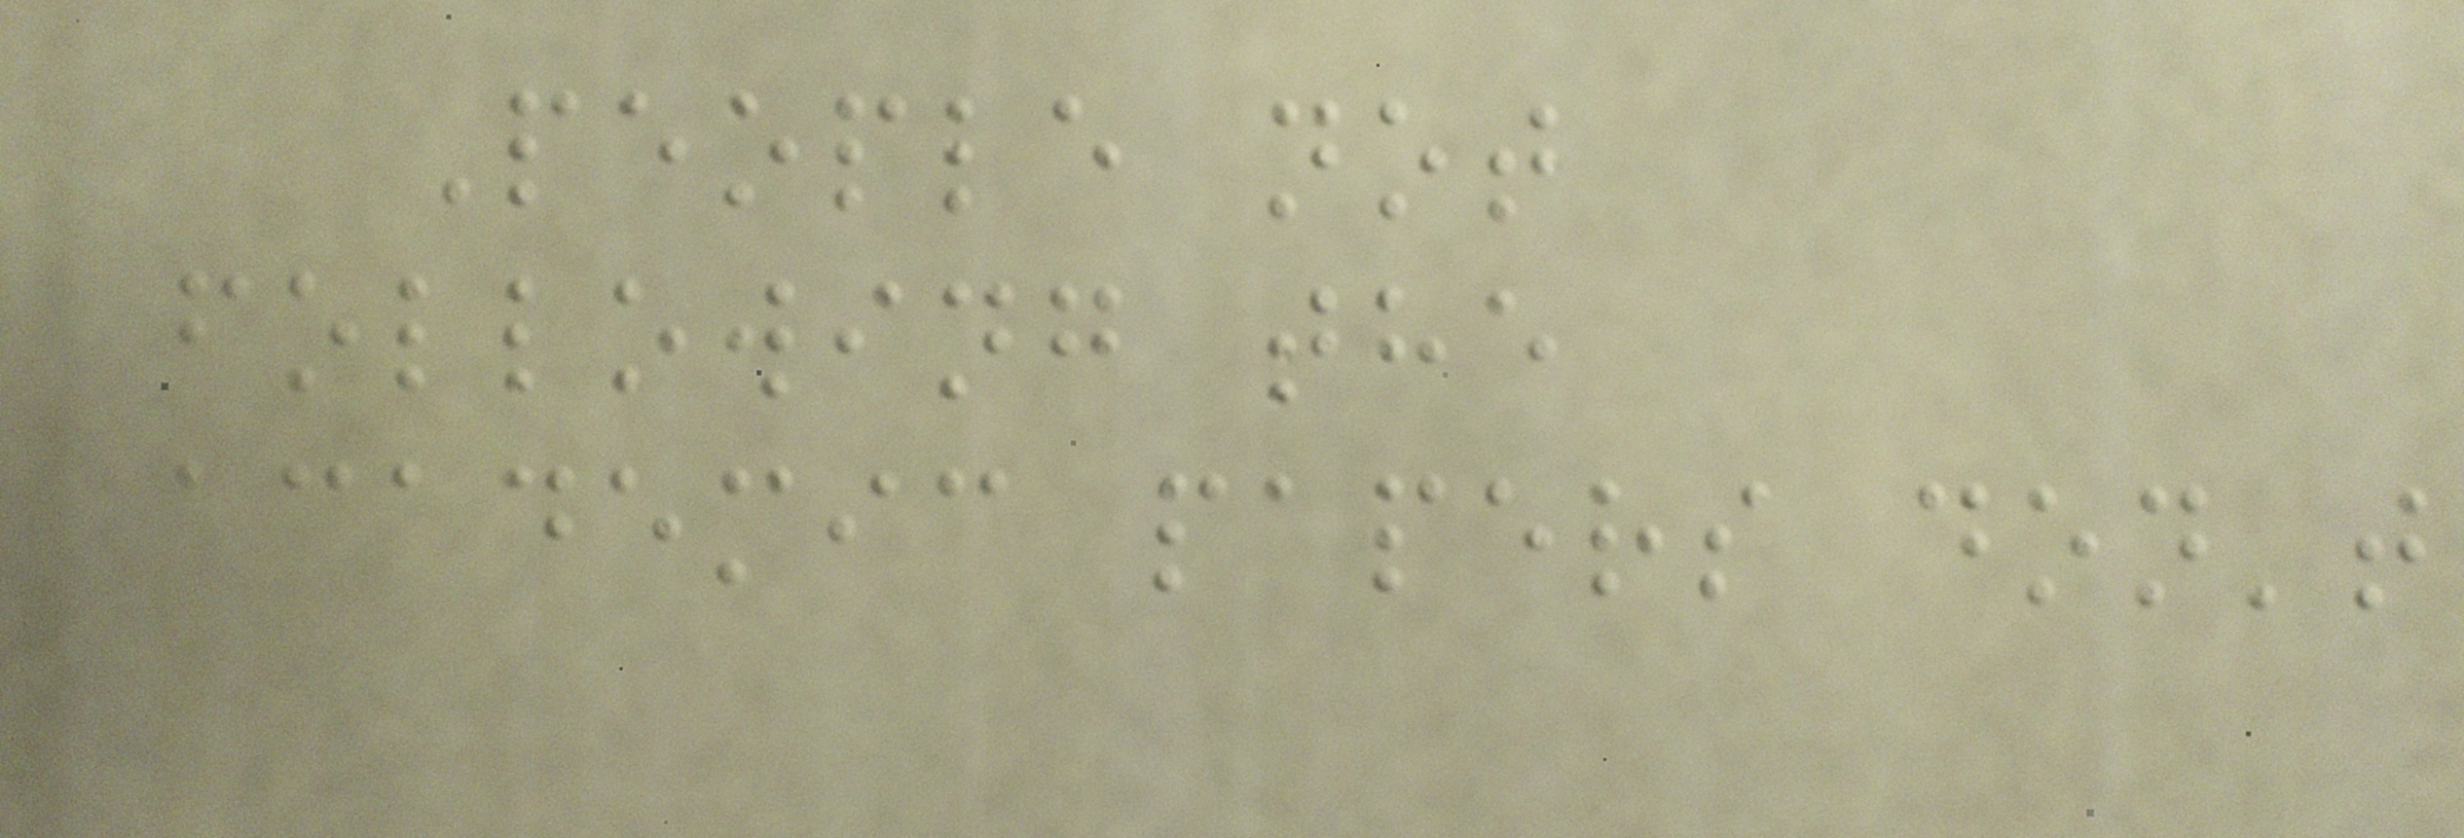People not
following the
academic papers don't
